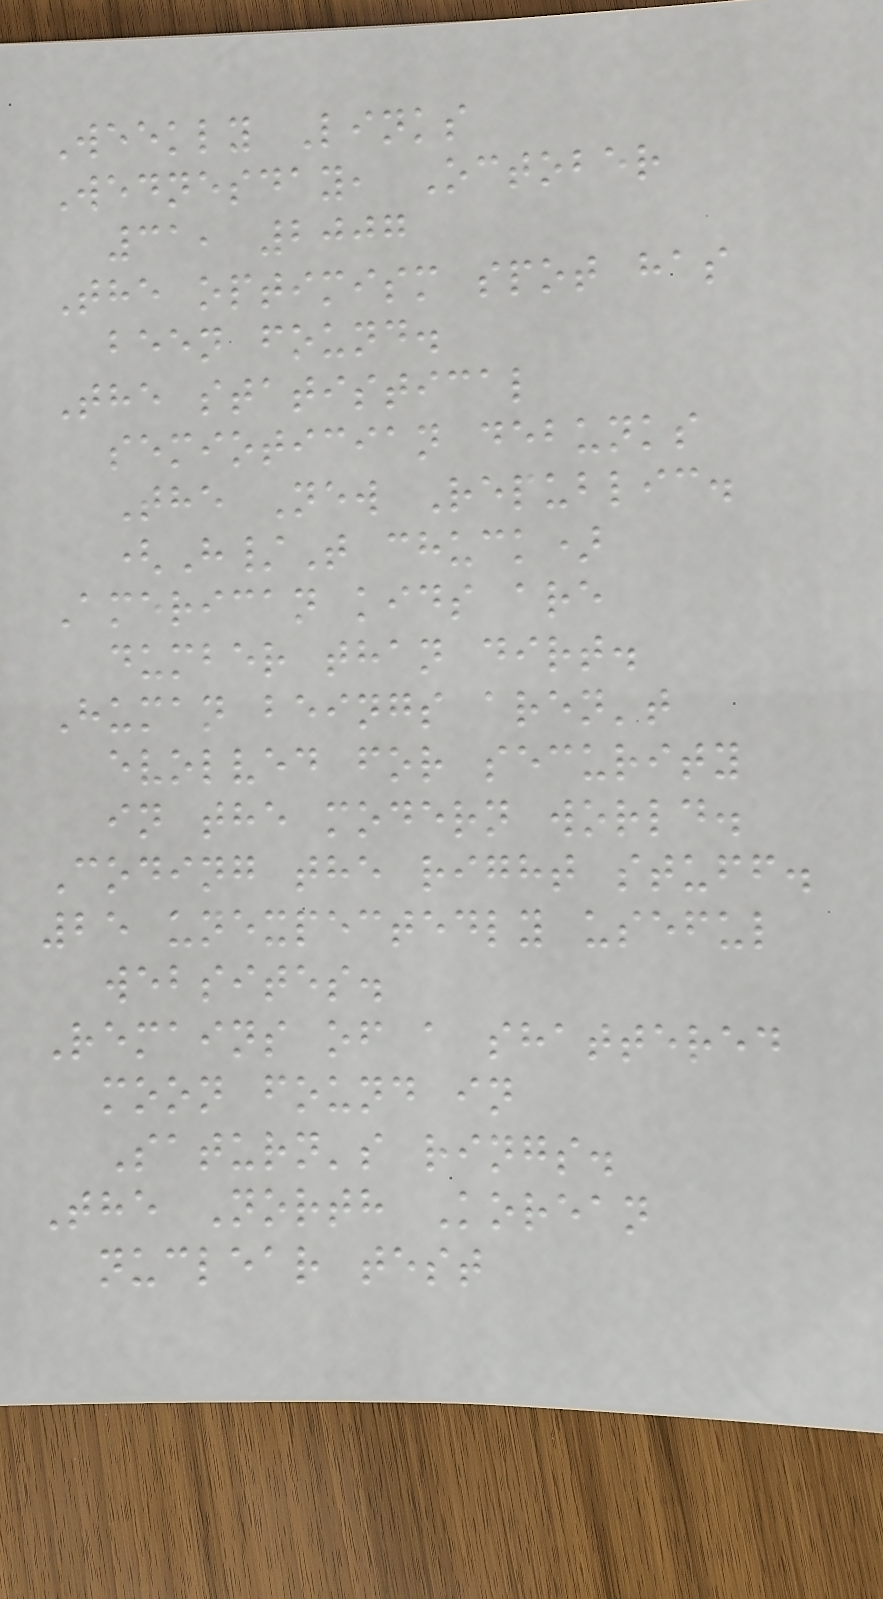Weekly Links
Wednesday, October
31, 2007
The optimism spot has
been found.
The statistical
semiotician debunks
The New Republic.
(H/T chuck)
American kids are
dumber than dirt.
Human beings aren't
evolved for security
in the modern world.
Coding the right stuff.
25 unexpectedly useful
websites.
Remains of a shattered
moon found in
Saturn's rings.
The North Korean
nuclear test
